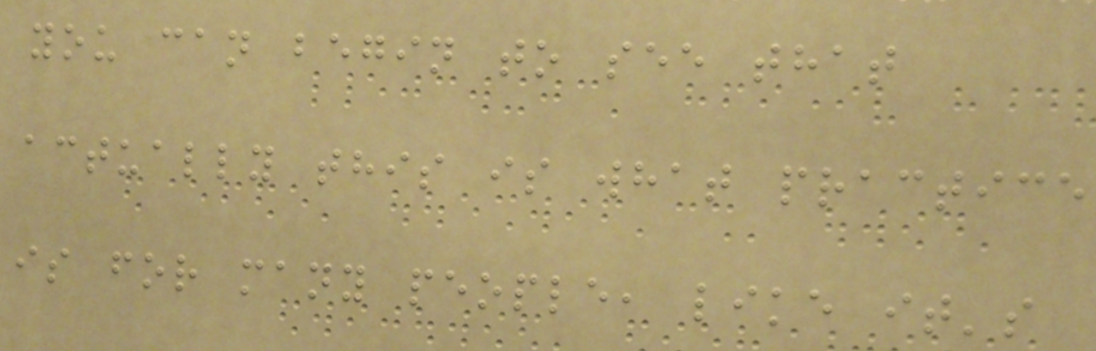you can begin to see that
actually this is what practice
is for many people, like it's
